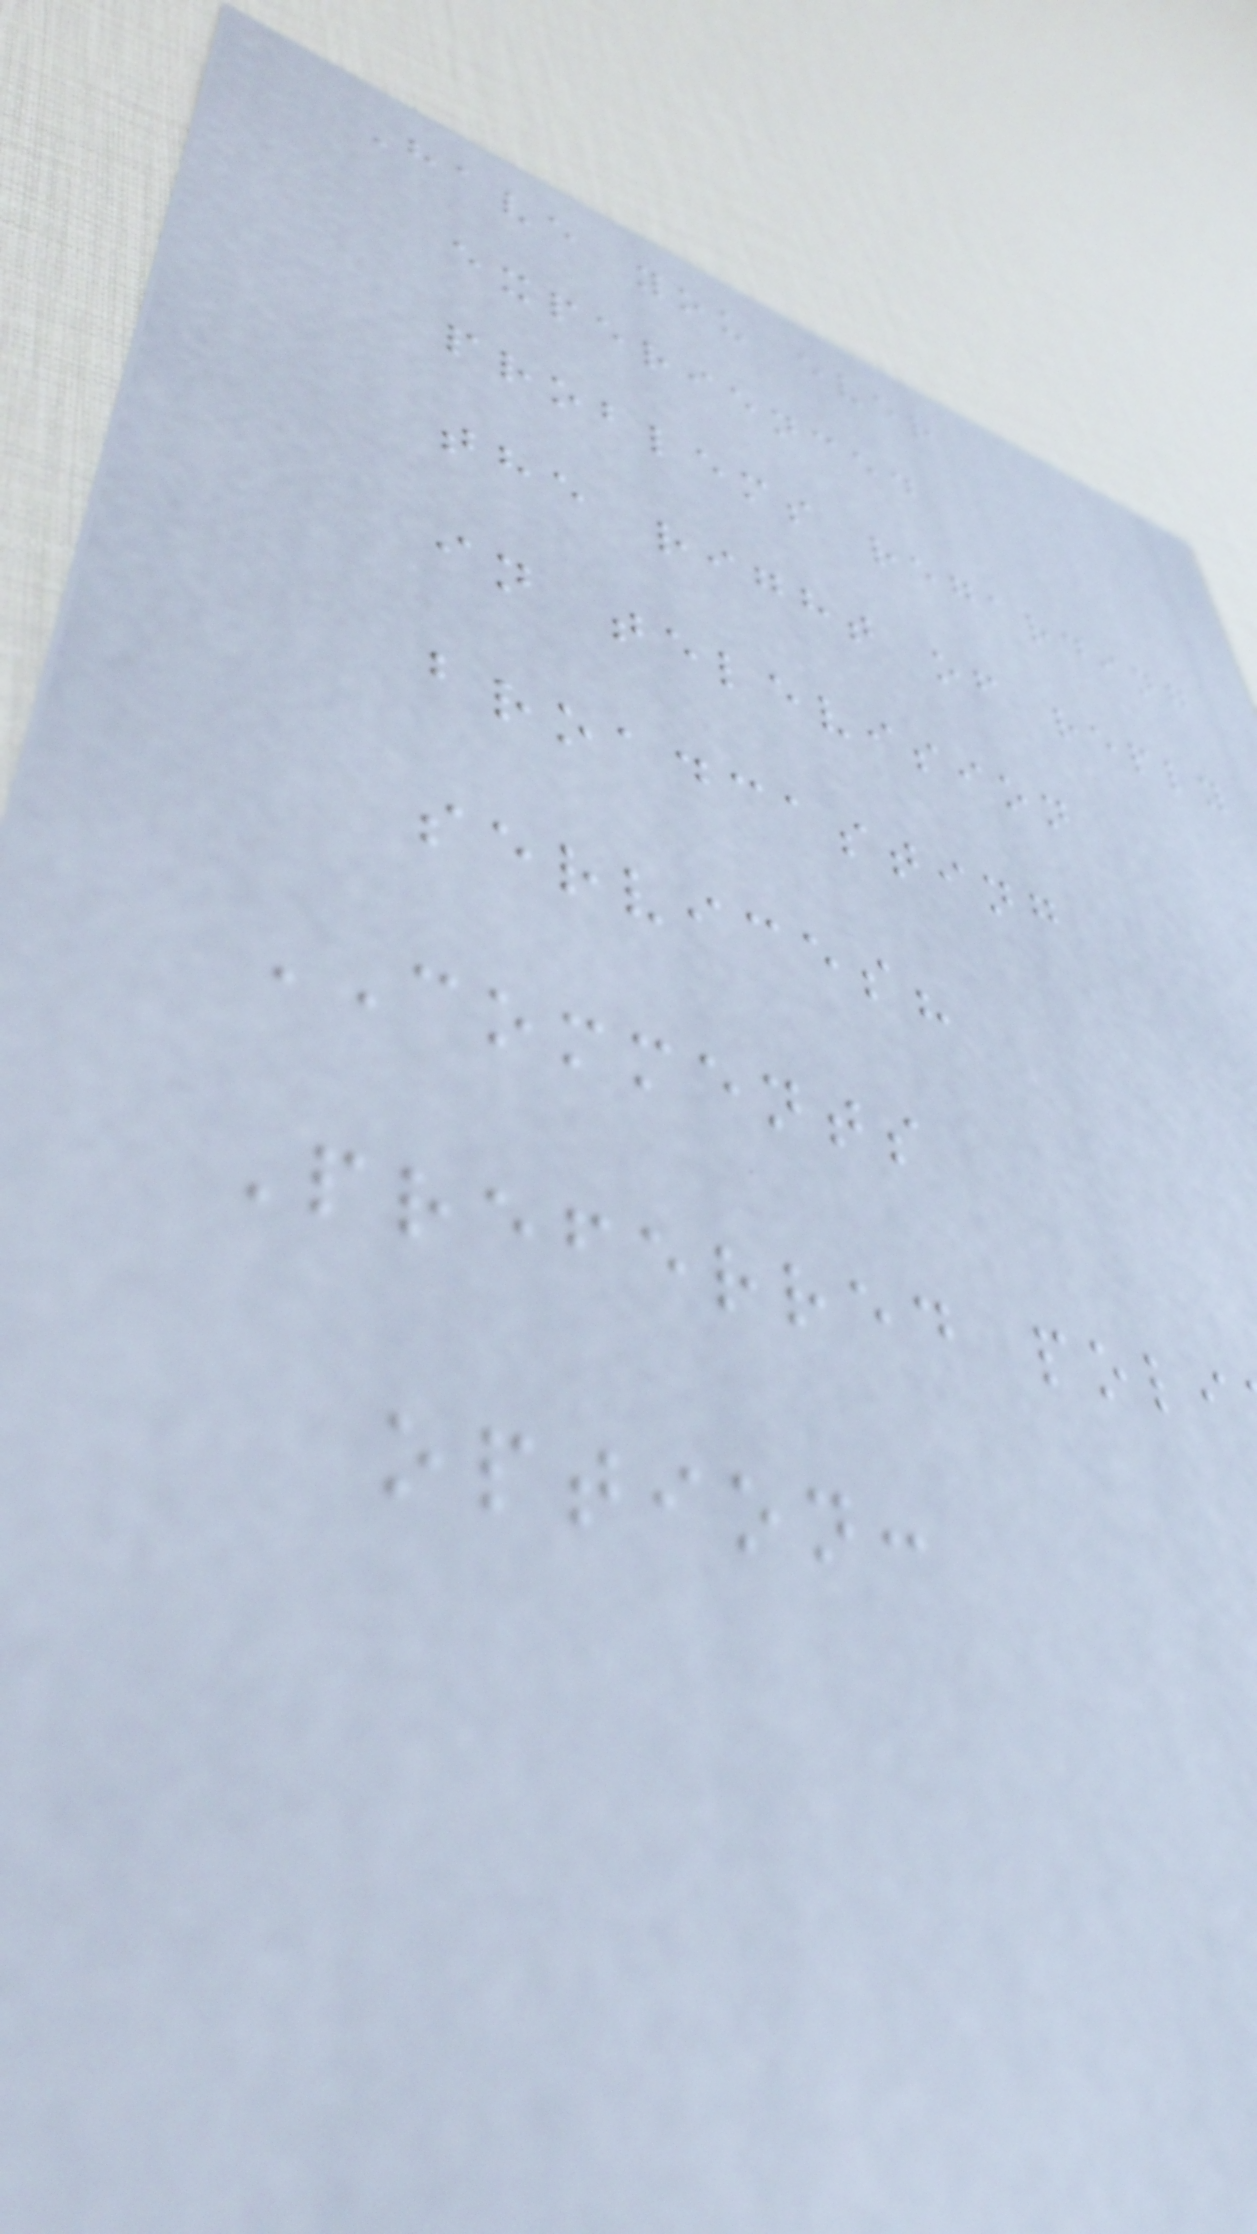Have you ever
experienced
problems regarding
the right of reply
in television
broadcasting
services?
COMMENTS
Preferred poli
option:
